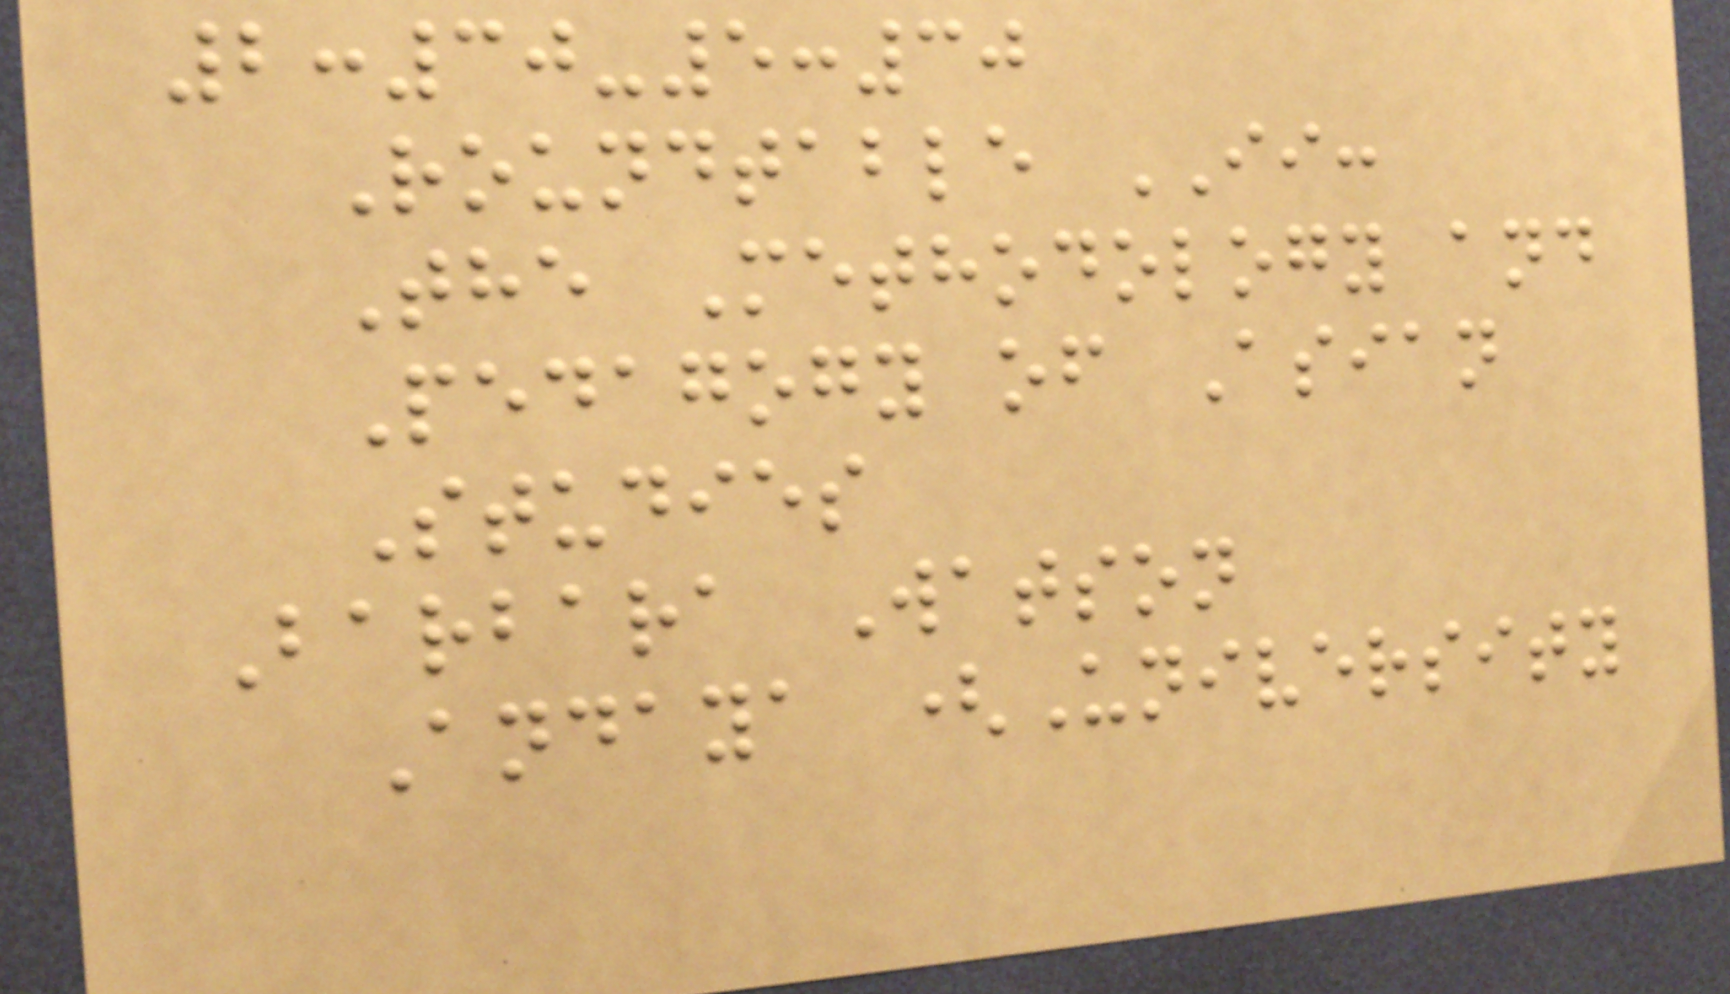2:30-5:30
Roundtable II:
The Methodology and
Pedagogy of Asian
Studies
Barbara Watson
Andaya (University
